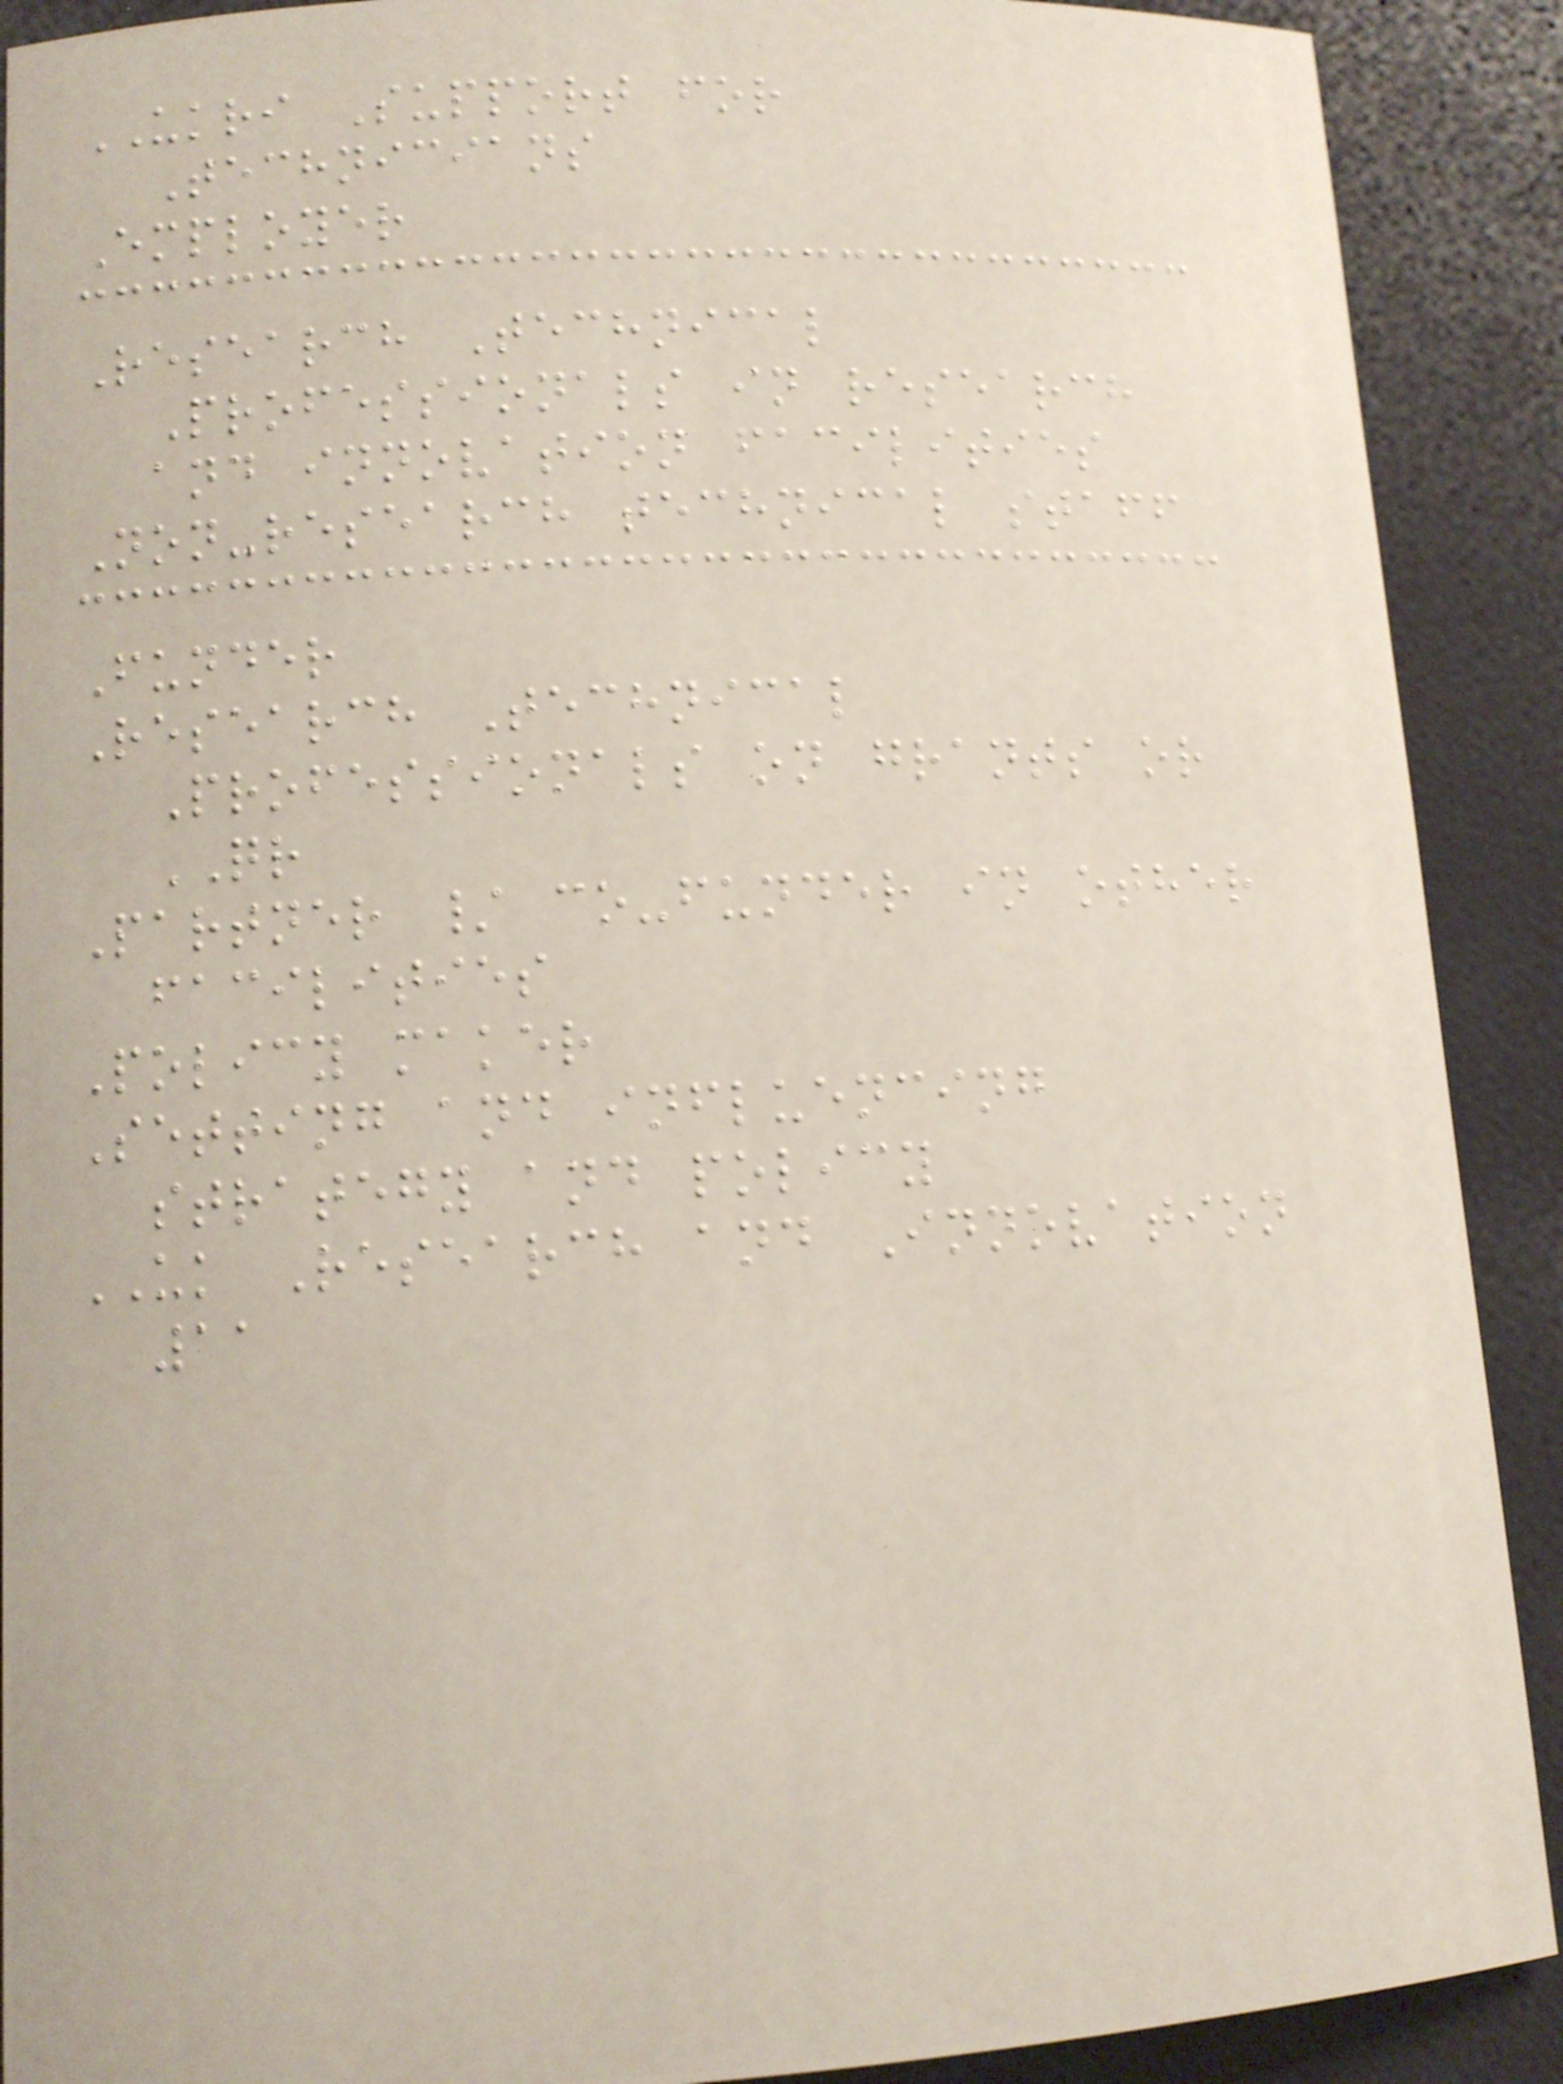UKRI Support for
Technicians
Employer
Research Technical
Professionals in research
and innovation facilities
Non-research technical staff
Funder
Research Technical
Professionals on grants or
QR
Partner / co-funder in other
facilities
Policy maker
Setting and influencing
strategy and policy
UK Research and Innovation
11
